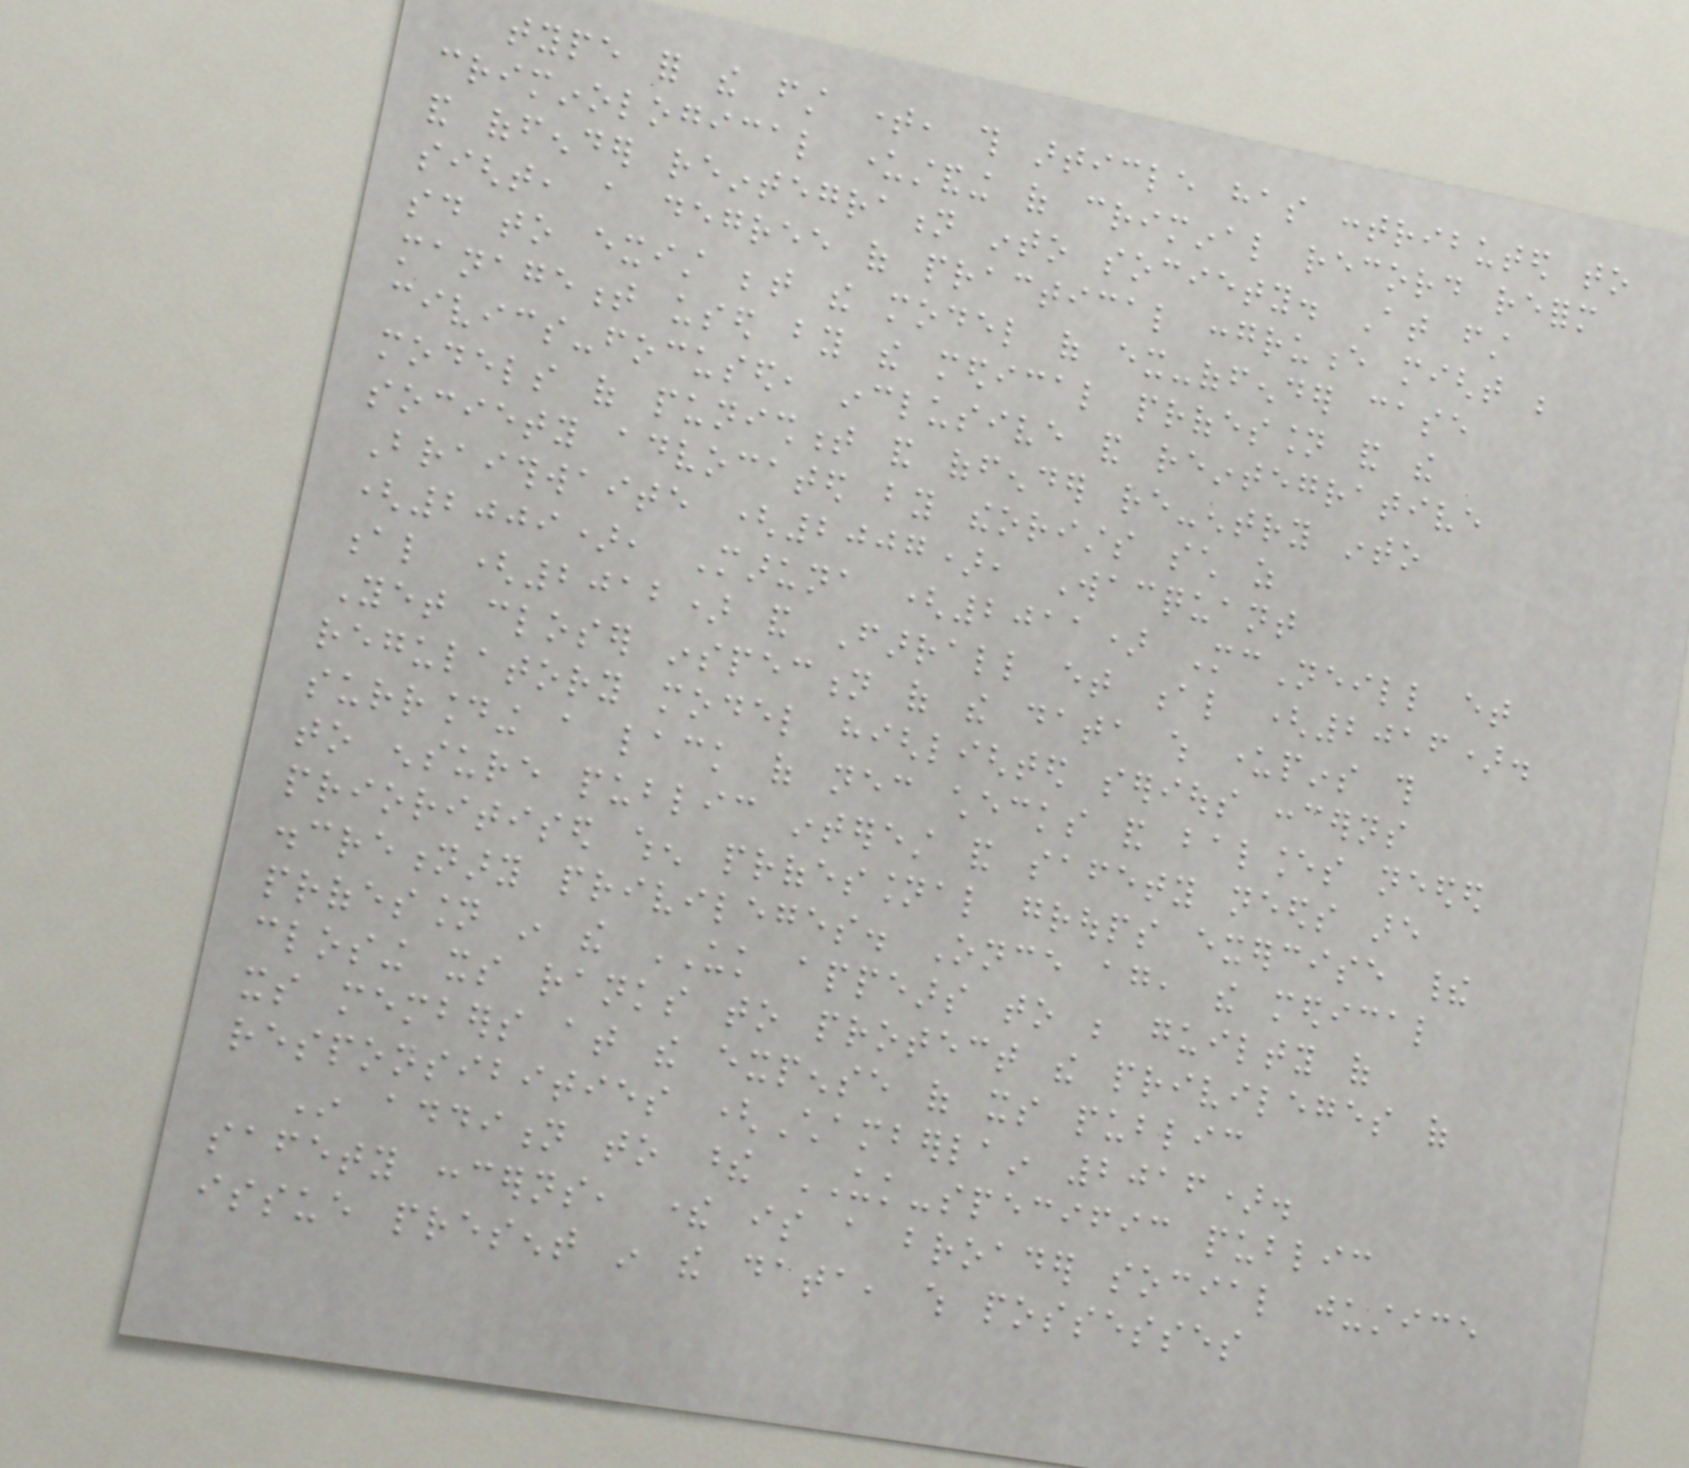type for the first time, this article has contributed to
criminological understanding of criminal record reform
and offender reintegration into society. At first
sight, a degree of practical congruence might be
said to exist between the model of ex-offender case
management used by the medical profession and the
civics-focused, inclusive and reintegrative
models of punishment and offender re-entry into
society advocated by theorists such as
Braithwaite (2007), Wacquant
(2009), Maruna (2011) McNeill et
al (2012) and Farrall et al (2016).
Yet closer inspection of the data which underpins this
regulatory model highlighted serious concerns
surrounding a lack of necessary checks and balances needed
to ensure public interest and safety needs are
prioritised when professional groups exercise their
discretionary privileges. Once again, the medical
profession in the UK appears to be guilty of
closing its ranks to protect the privileges of
its members at the expense of its public
responsibities (Chamberlain 2016).
In addition to these UK-specific public
safety concerns, there is a broader social justice
issue present in the data, which possesses
